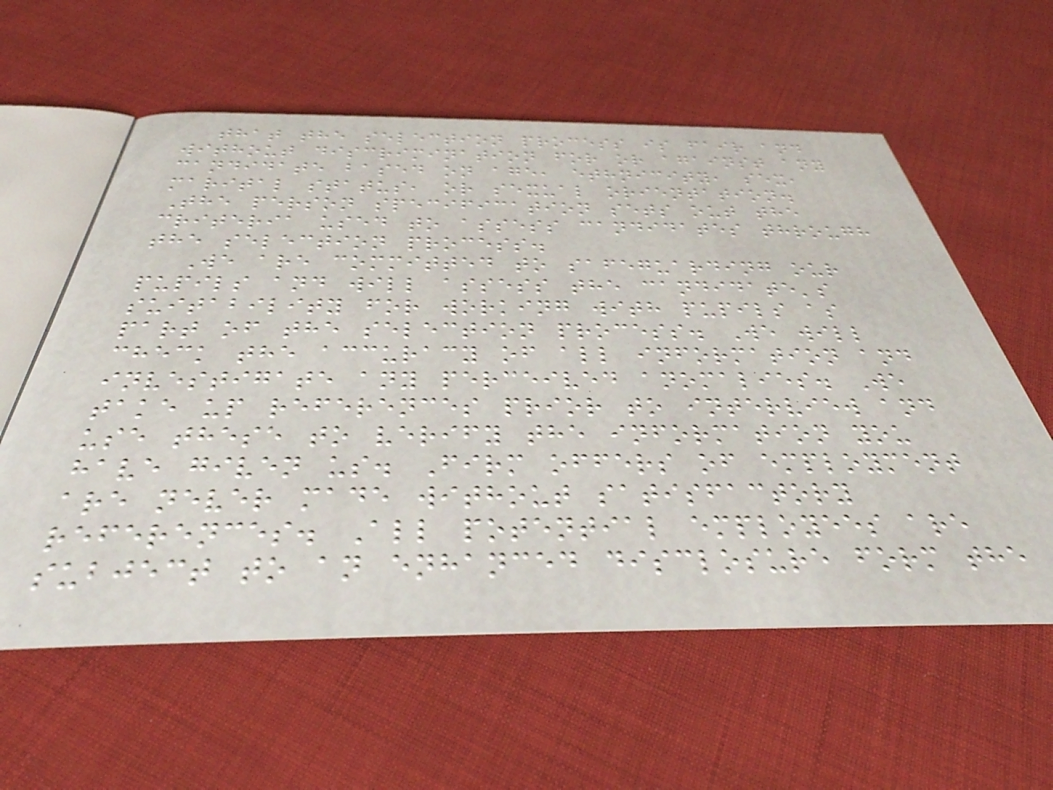that the selection process is fair and
without discrimination for or against any
candidate based on age, ethnicity, sex,
marital status, or sexual orientation.
The person specification sets out the
criteria used to assess candidates through
the selection process.
We are committed to safeguarding our
pupils and will assess the candidate's
suitability for working with pupils as
part of the selection process. We will
check the accuracy of all information and
investigate any perceived anomalies. We
take up references prior to interview and
use these to verify the information you
have given us. Firm offers of employment
are never made without satisfactory
references. All potential employees are
subject to an enhanced disclosure form the
